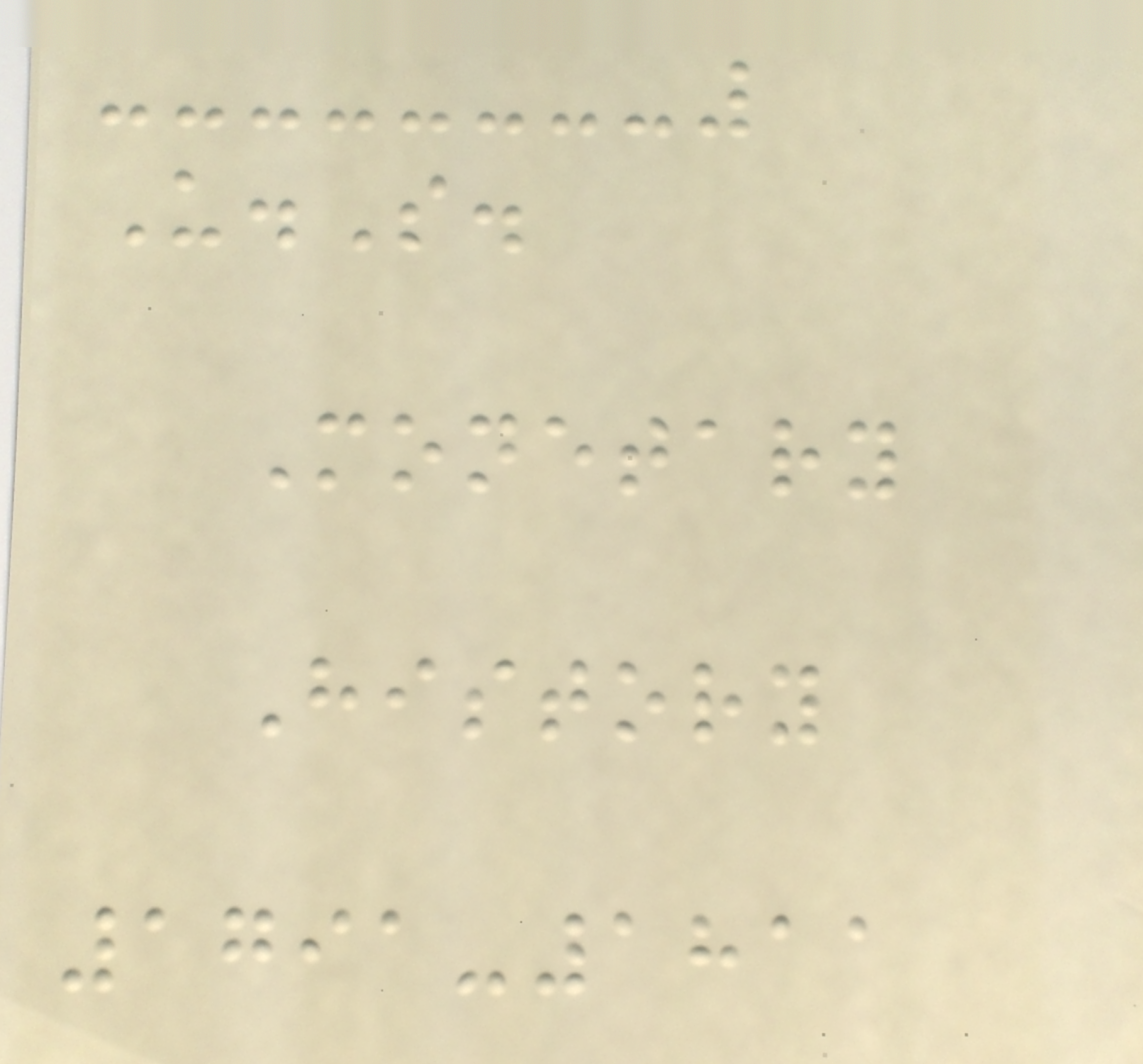U.S.
Monetary
History
1791-1811
